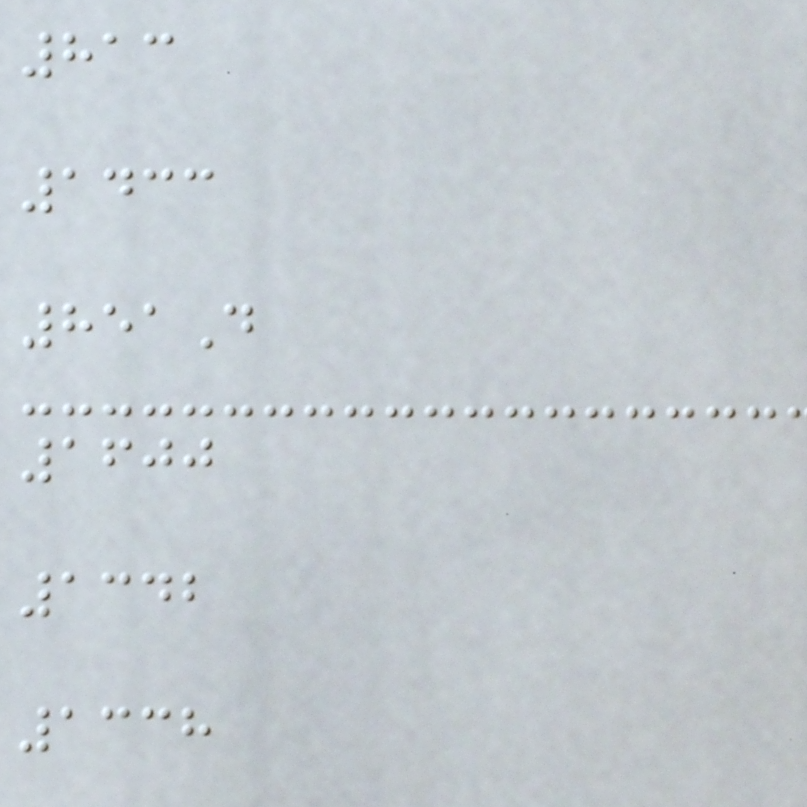813
1433
851D
1600
1342
1338
